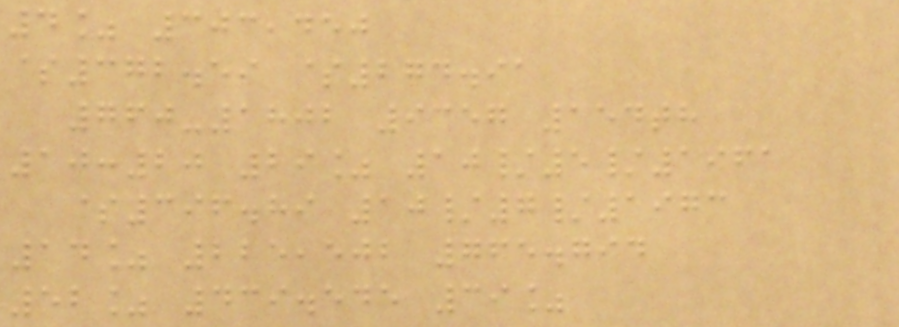4% 303,450
$372.59 $274.91
760-1802 9357 154th
10:20 29% 10/5/1961
$396.89 10/7/1973
14% 225,502 765.794
52% 439.545 39%
